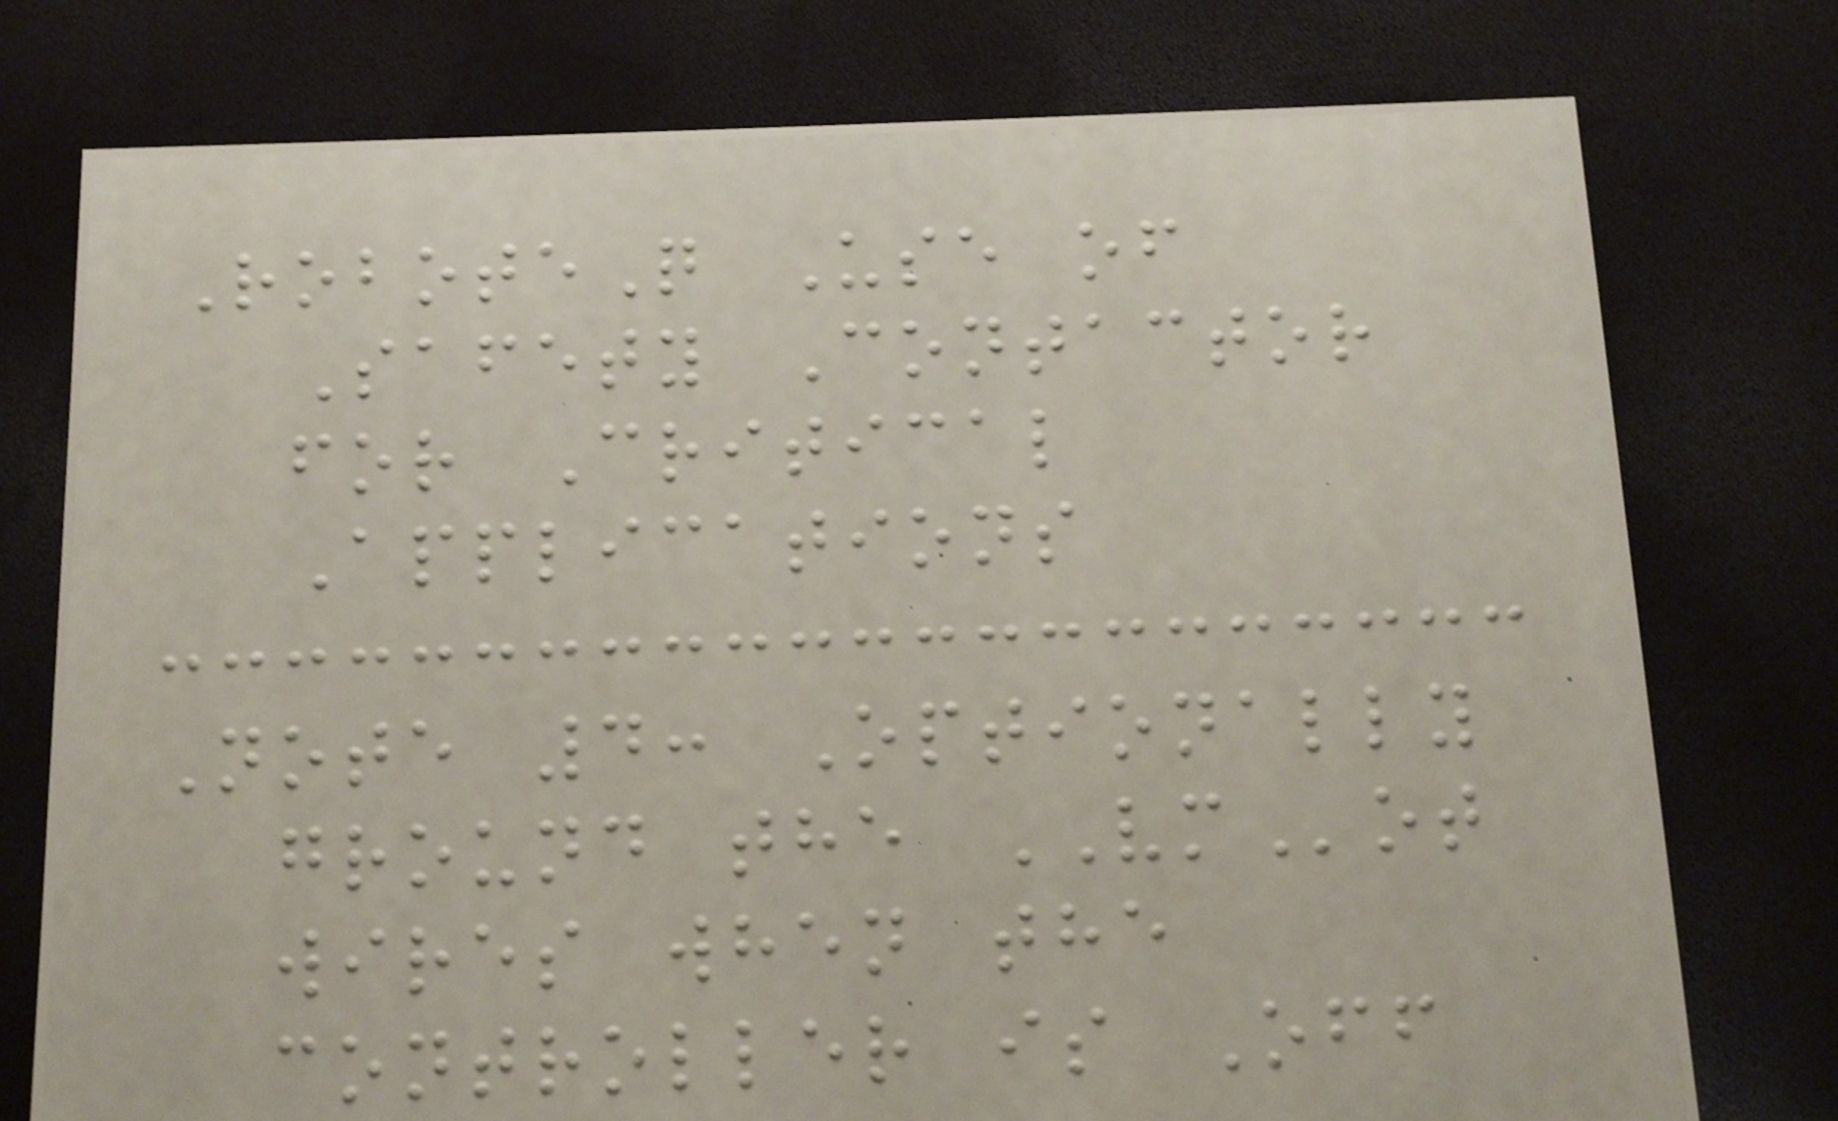RoboteQ Use of
Safety Contactor
for Critical
Applications
Note 4: Optionally
ground the VMot
wires when the
controller is Off
